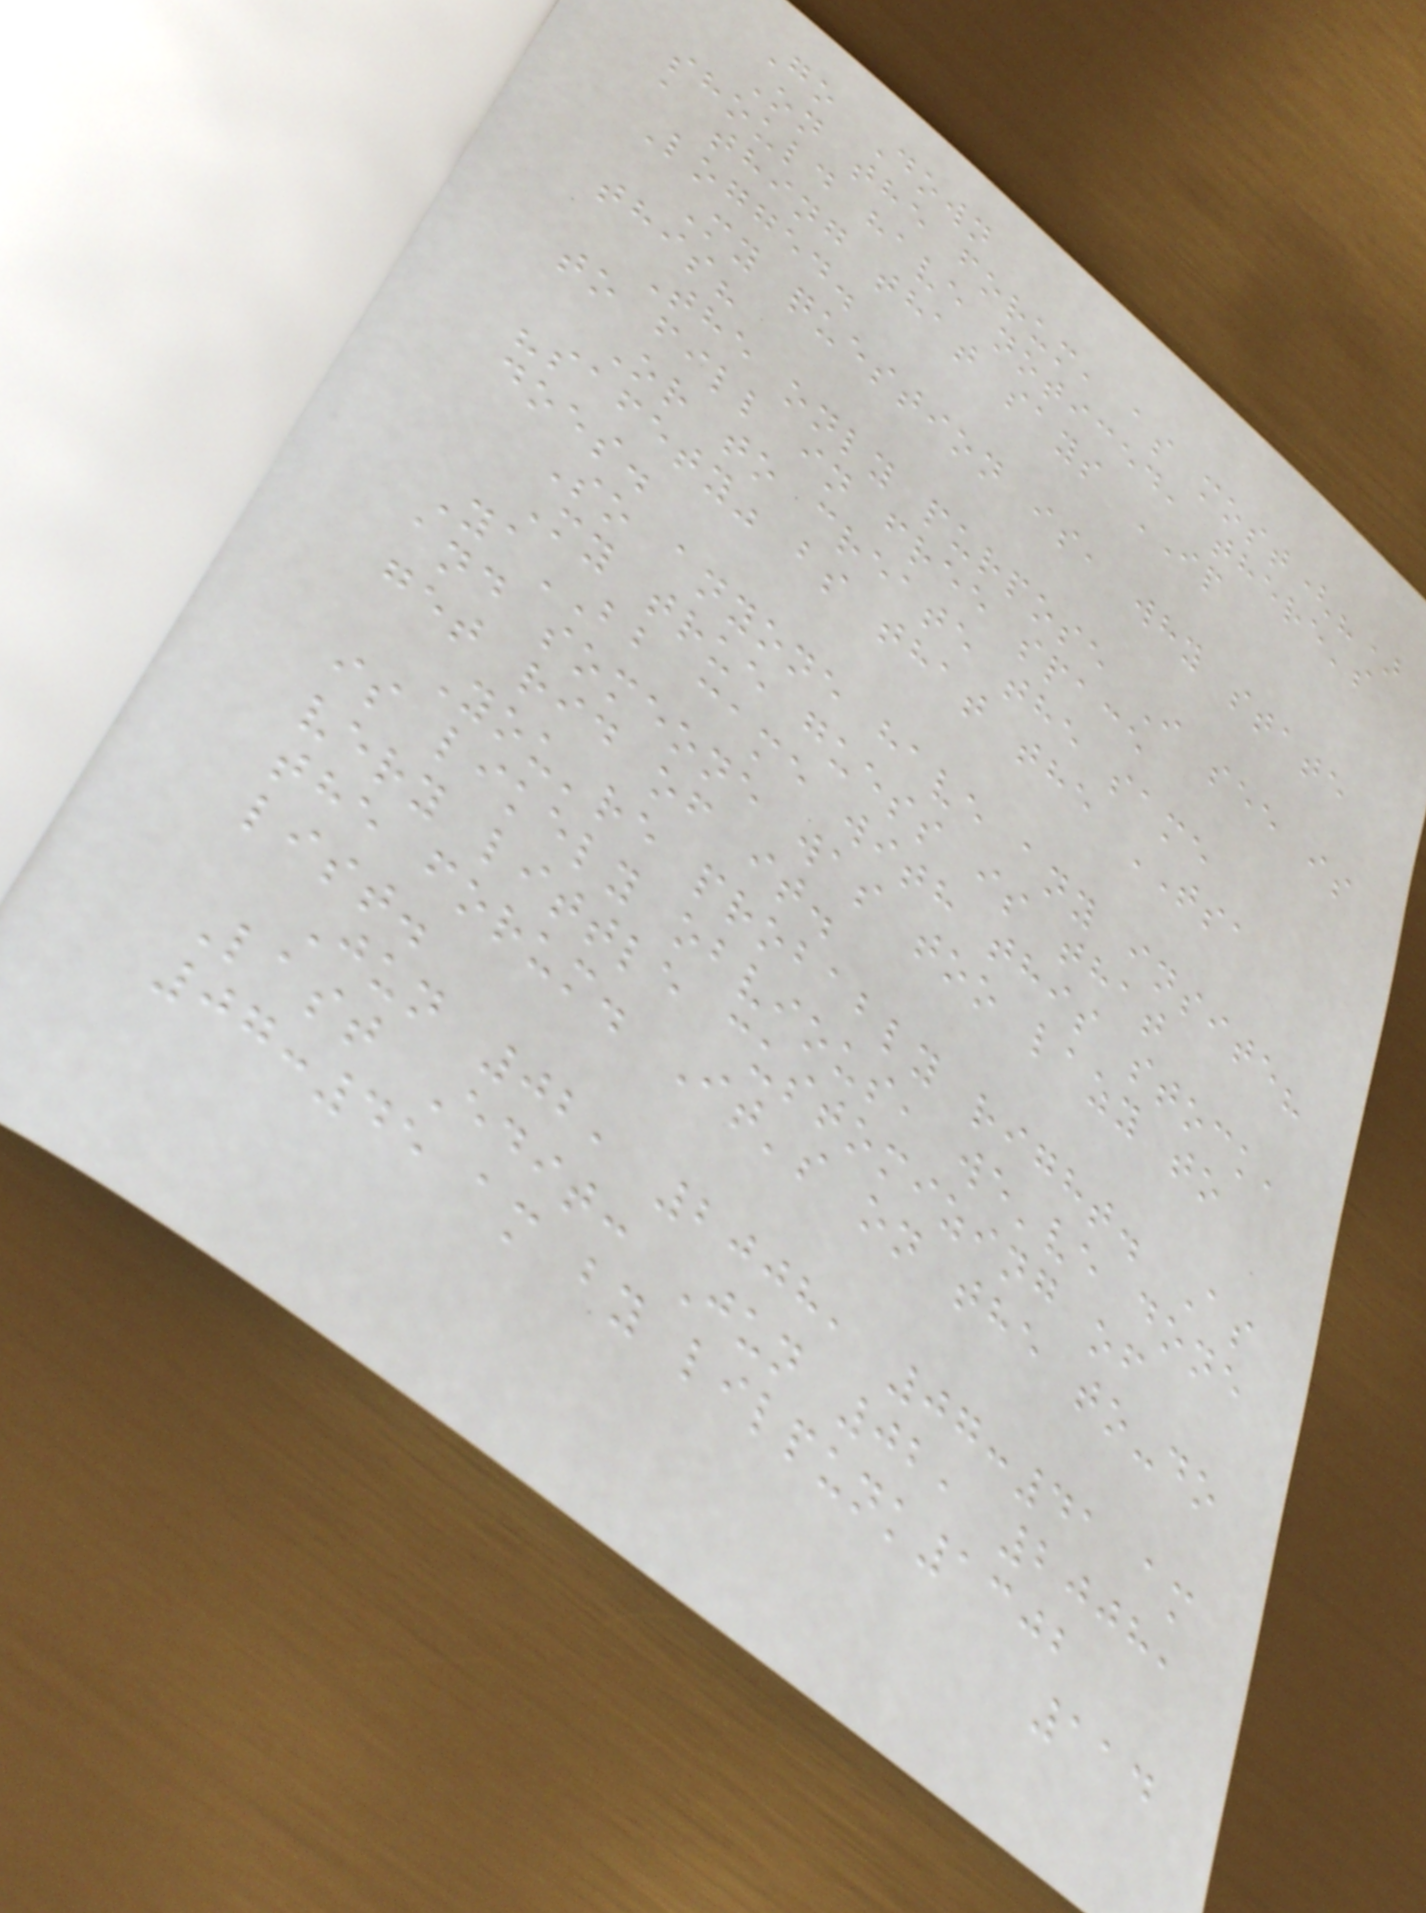Go Down
On the forum, as most(?)
should have noticed, there's
a thing that says IP
Logged.
My question is, why state
this?
The only purpose I see is
to fill in free space
Or to create the same
"safety" bs that the TSA
does.
So anyone have any insite?
My true guess is that
YaBB came with this stock,
and someone was too lazy to
get rid of it.
You're probably right. As
is likely obvious, we've done
very little customizing of
the forum. It's on the to-do
list.
Jun 02, 2008, 07:41 am
Last Edit: Jun 02, 2008,
07:45 am by lilpunk1302
114
